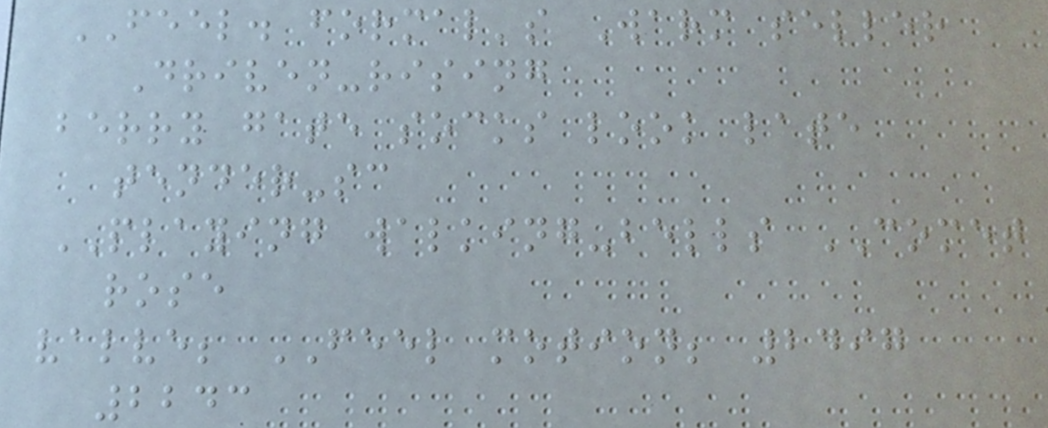FEEL. formal's Warm seller
Driven-rising
berry gate socks look late
tender-sc
PLAYING walking-bells COMET
rose
valve; FEEL motion; 2497
2243
